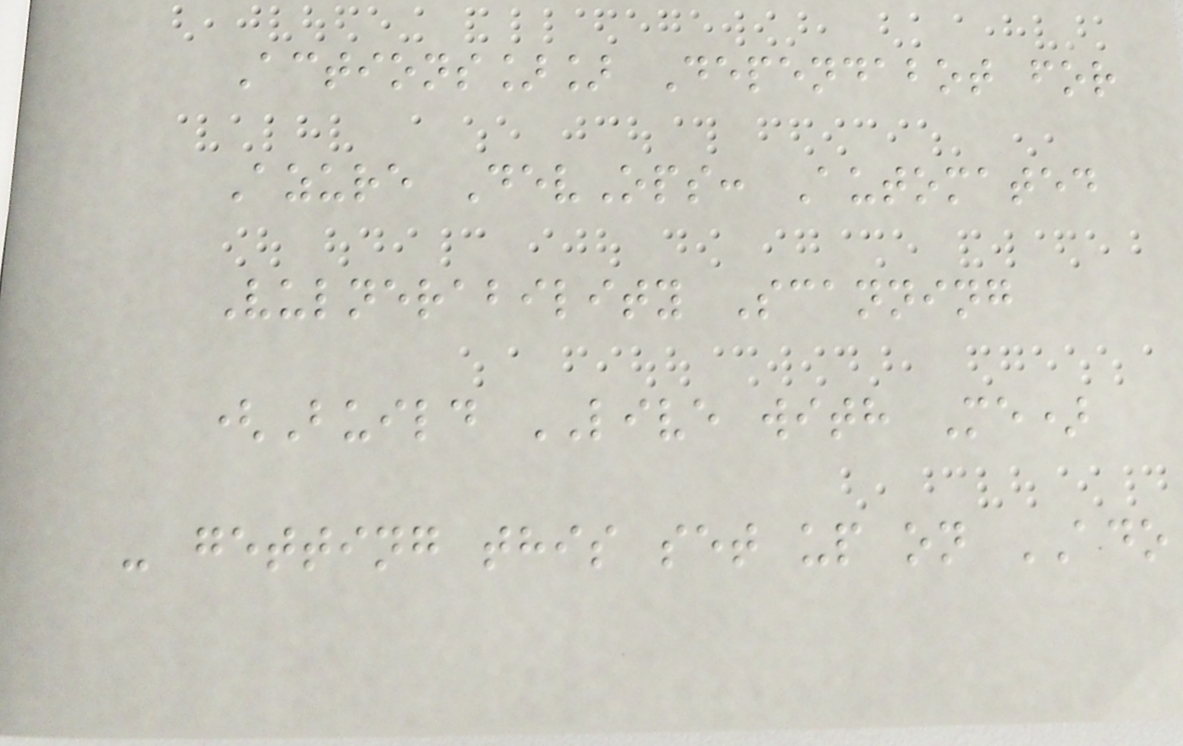Actions]] Dependabot for
Azure DevOps: Automated
Vulnerability Scanning
(Build LIVE with Me)
- getting this set up on ADO
